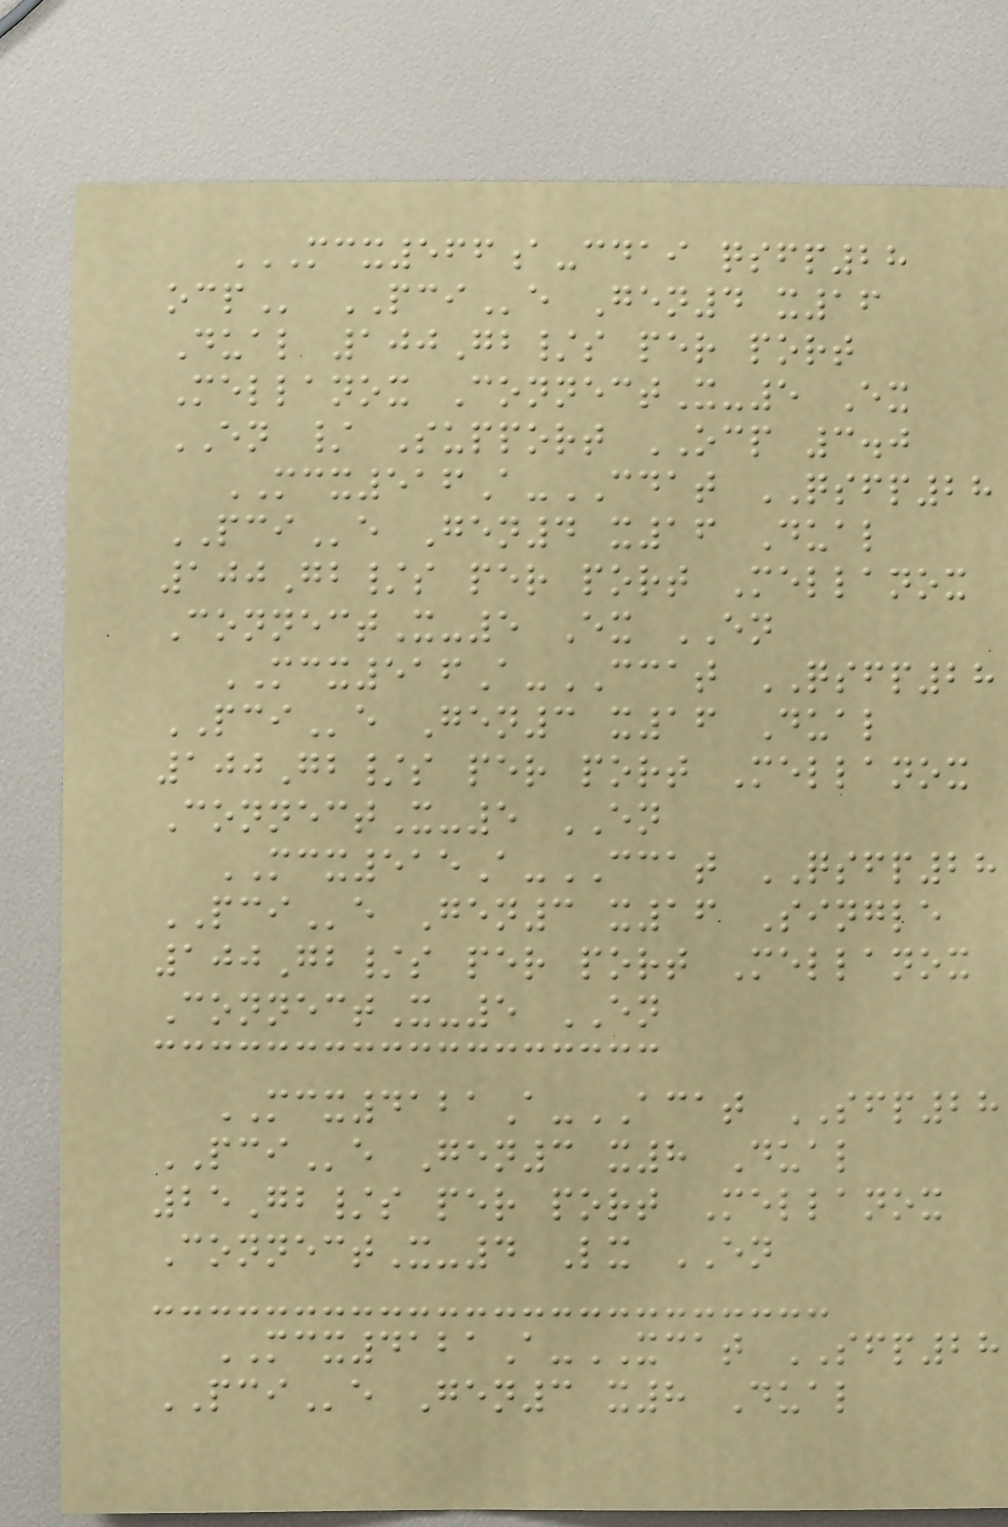MCX566A-CDAI QSFP28
OCP PCIe Gen4 x16
Dual 100Gb/s per port
Mellanox ConnectX-5 Ex
EN / Support OCP 3.0
MCX516A-CDAT QSFP28
PCIe Gen4 x16 Dual
100Gb/s per port Mellanox
ConnectX-5 Ex EN
MCX516A-CCAT QSFP28
PCIe Gen3 x16 Dual
100Gb/s per port Mellanox
ConnectX-5 EN
MCX515A-CCAT QSFP28
PCIe Gen3 x16 Single
100Gb/s per port Mellanox
ConnectX-5 EN
MCX4121A-ACAT SFP28
PCIe Gen3 x8 Dual
25Gb/s per port Mellanox
ConnectX-4 Lx EN
MCX4121A-XCAT SFP28
PCIe Gen3 x8 Dual
